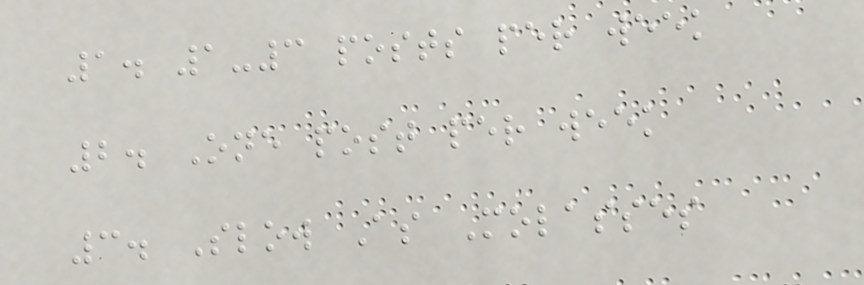1. 1-3 posts per week
2. One post per week
3. Slow As Molasses
